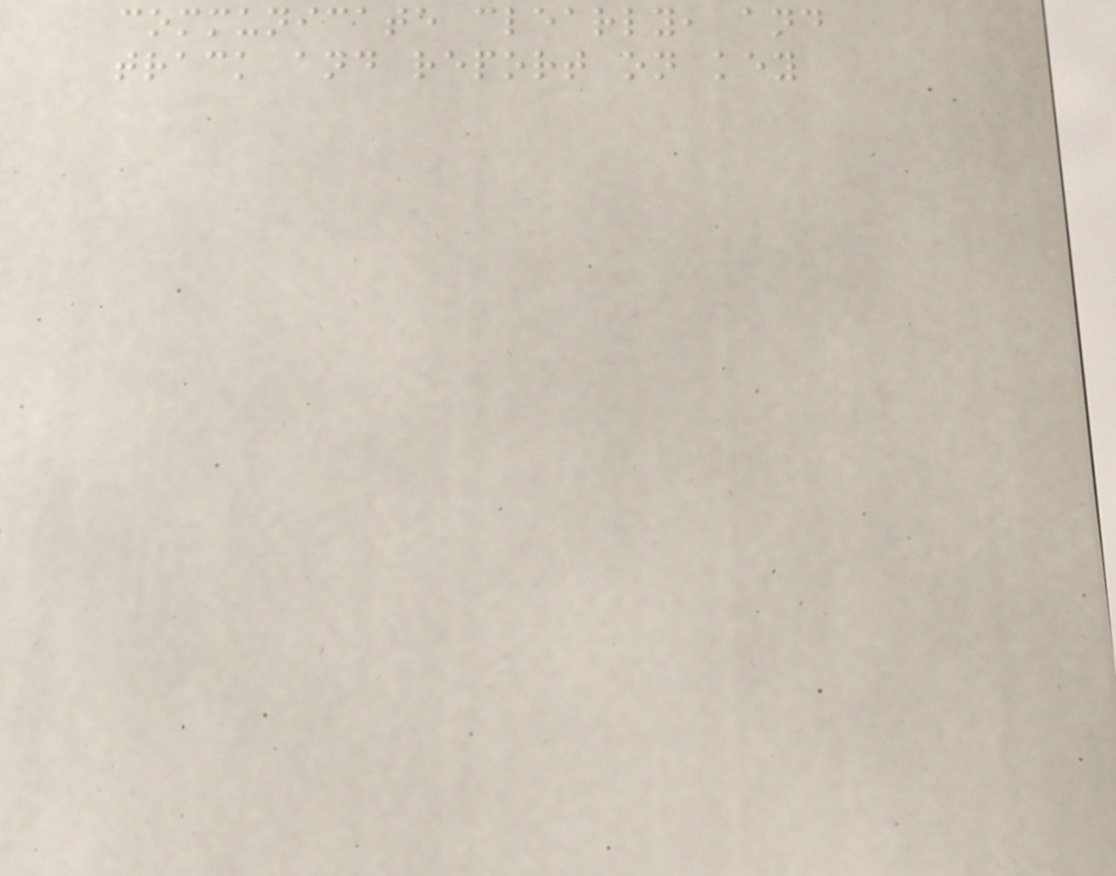communicate clearly, and
track and report on key
